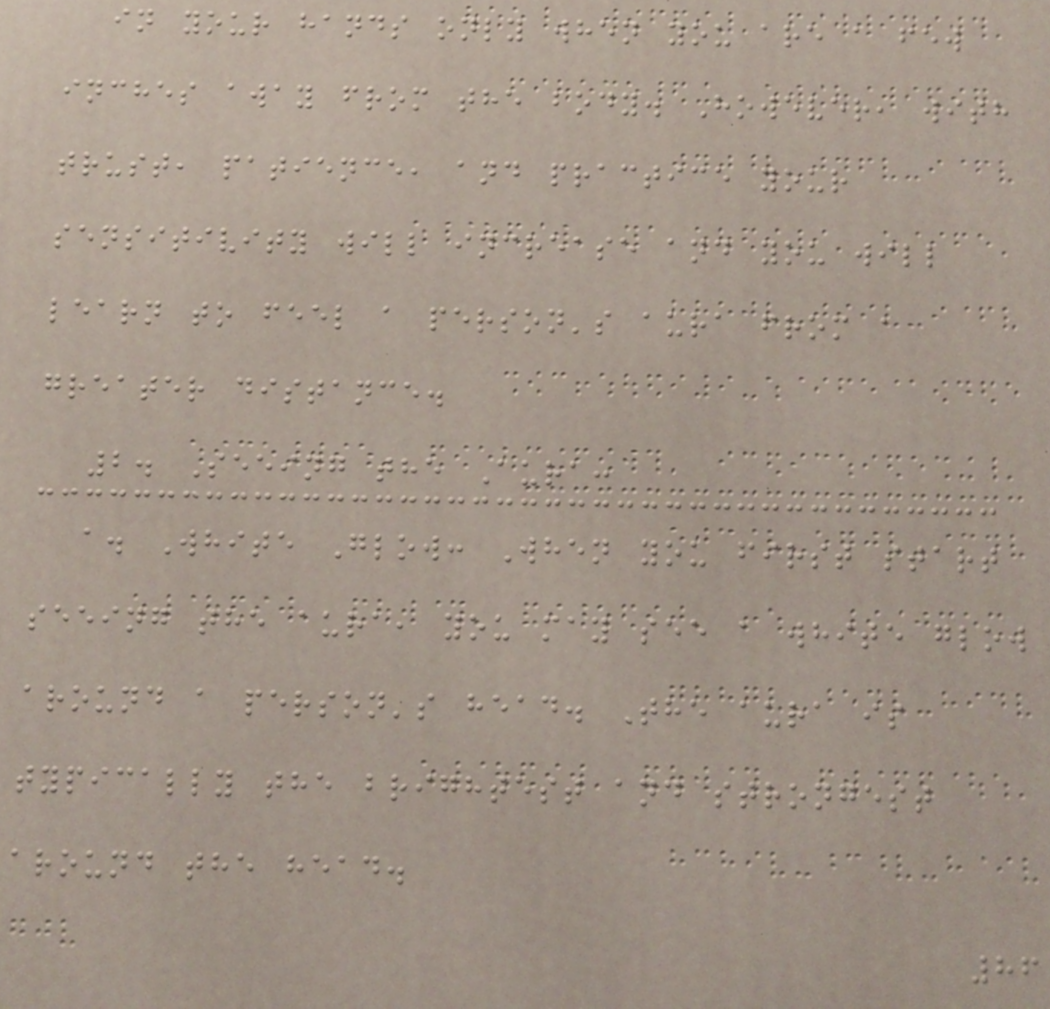in your hands only when you are a few
inches away from the body. However, with
trust, patience, and practice your
sensitivity will increase and you will
learn to feel a person's aura from a
greater distance.
2. Seeing the Aura:
a. White Glow: When you first start
seeing the aura, you may see a white glow
around a person's head. The aura is
typically the brightest and strongest
around the head.
86
